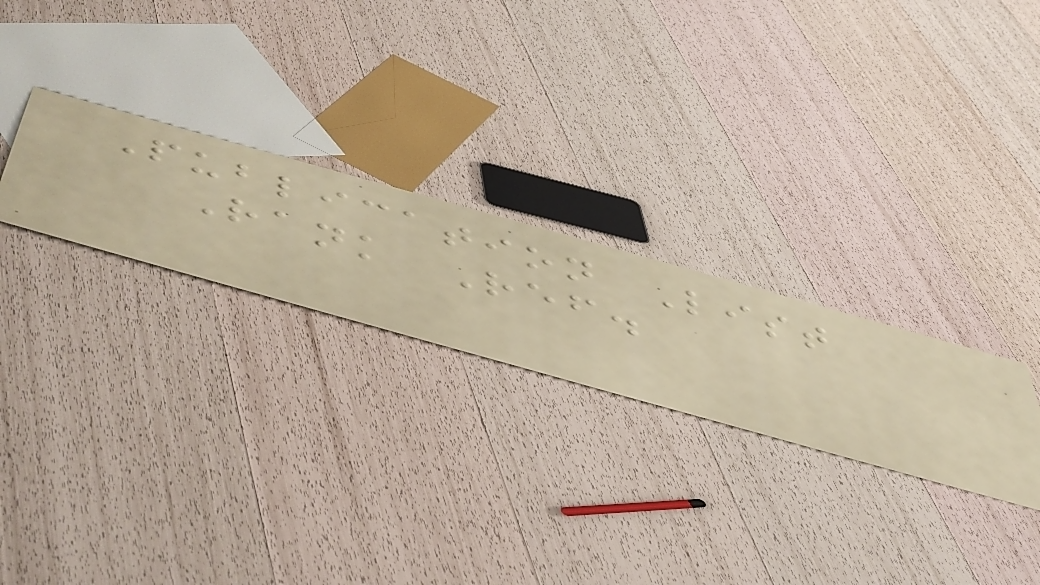Publication List
Rank Ref.
